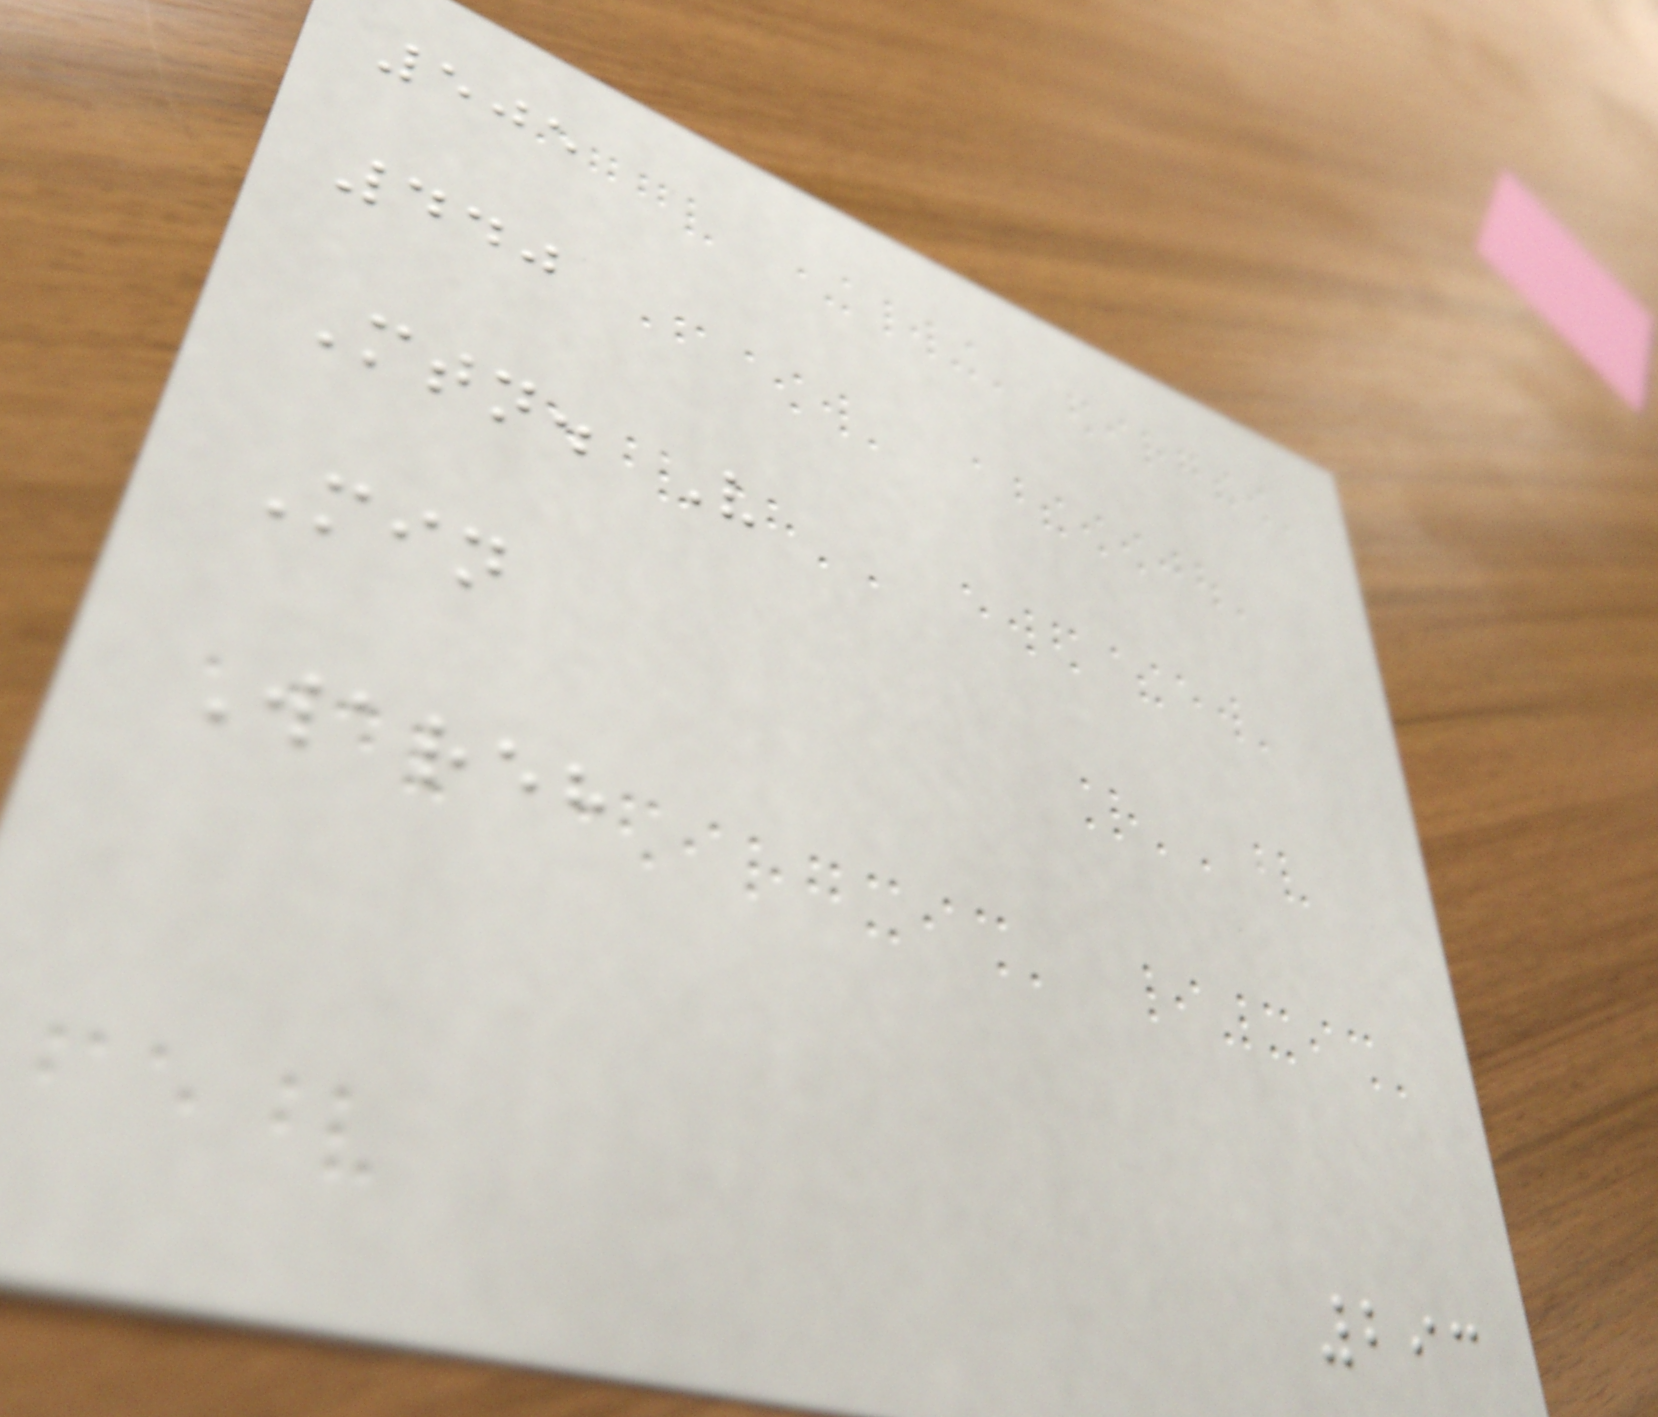505
440
Mtn. V
Min
Wareh
293
